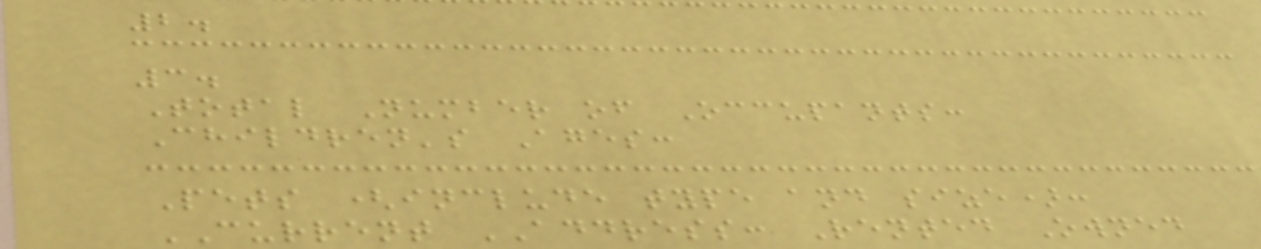2.
3.
Total Number of Occupants:
Children's Ages:
Pets (include type and size):
CURRENT ADDRESS: Rented Owned
